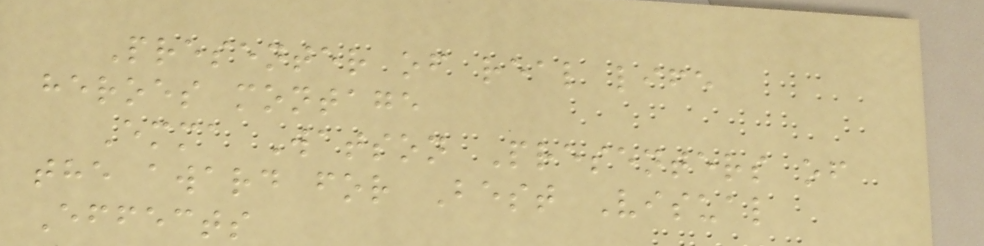Presenter of real life
heroes montage
Emma Watson Presenters of
the award for Best Visual
Effects
